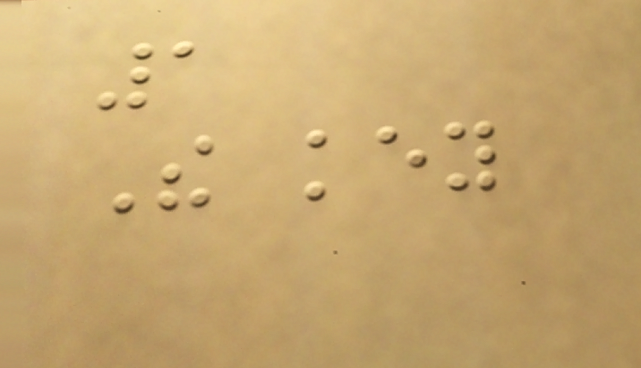1
The key
